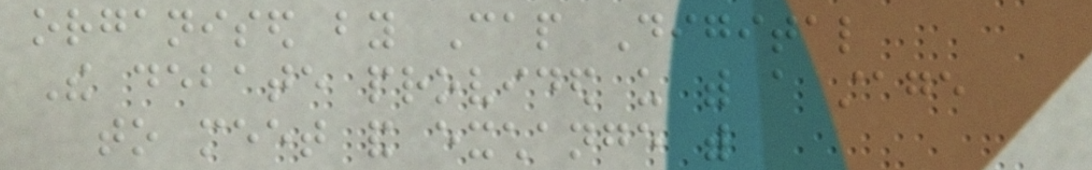organised by Cap Digital
The debate provided us with a stage
to meet and exchange with
